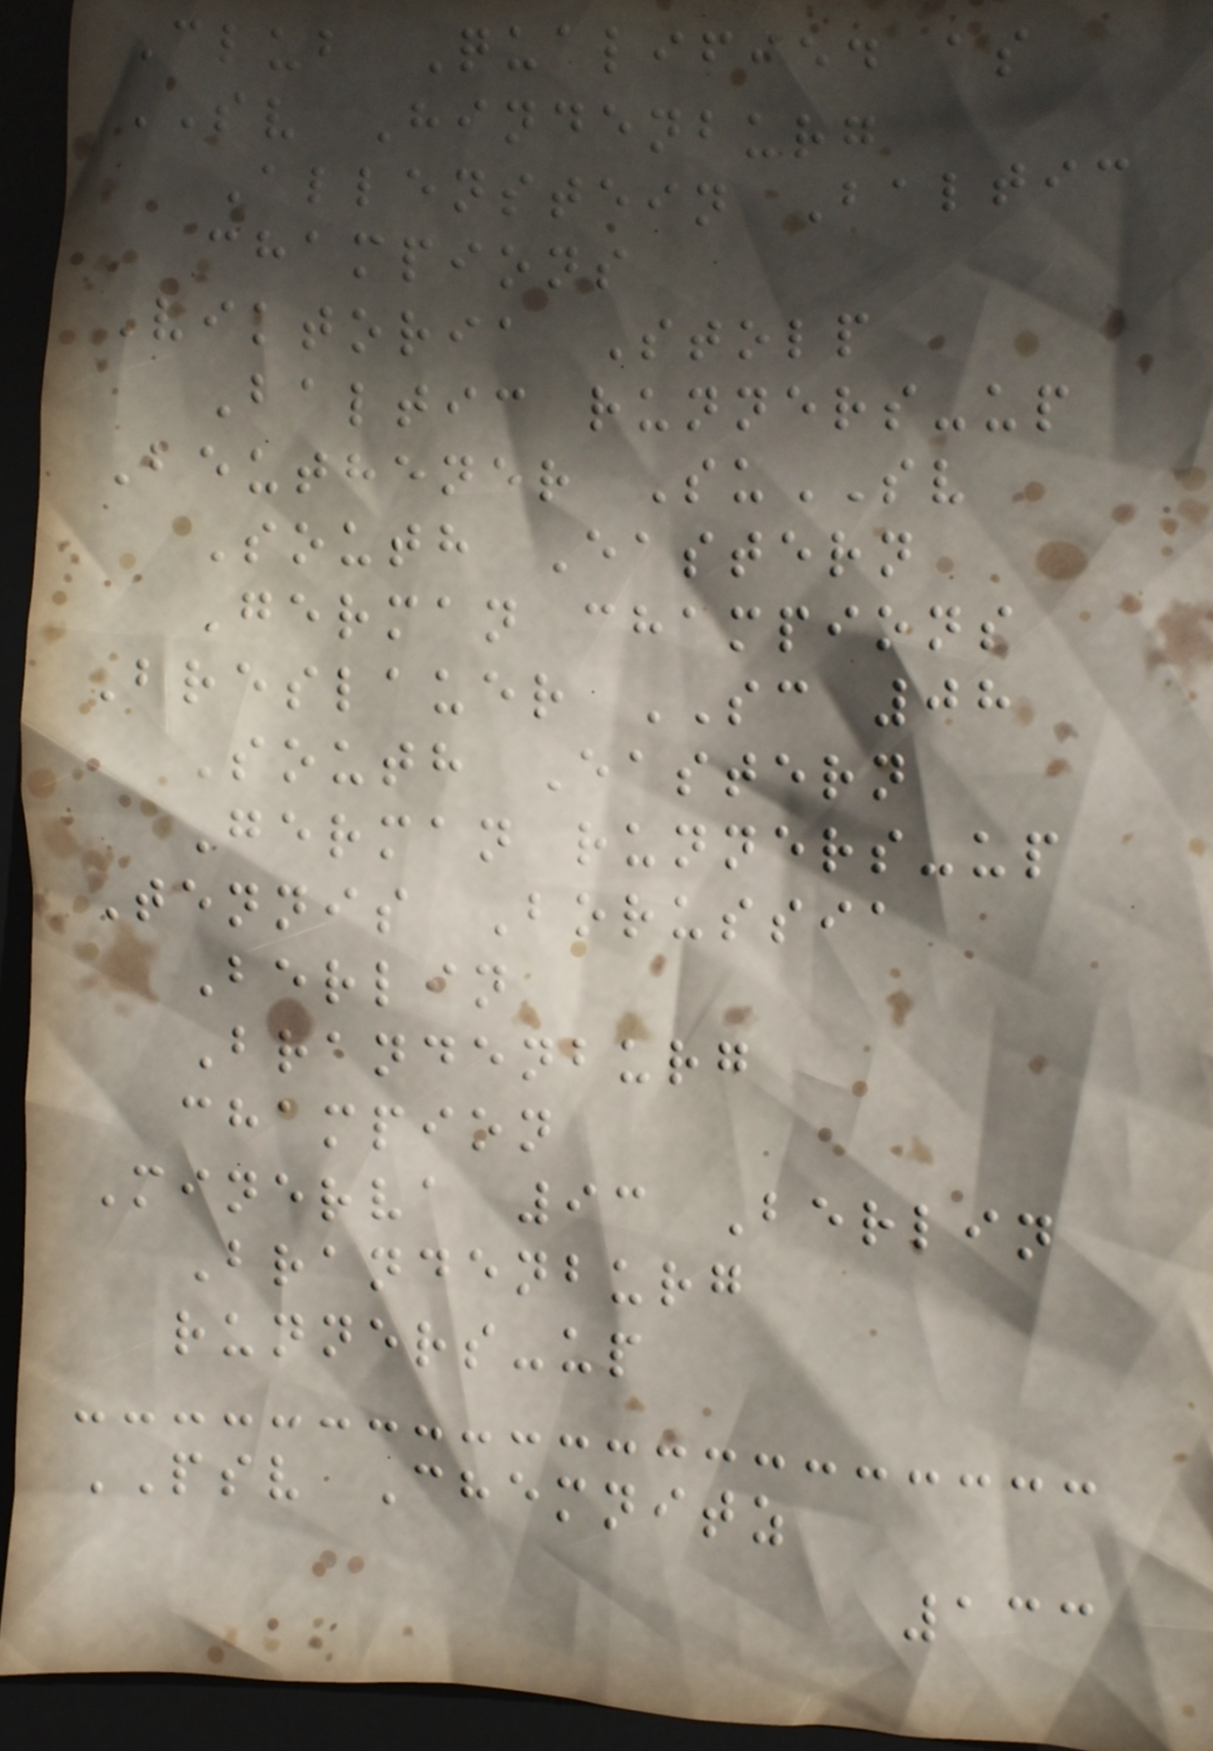Club Qualified as
SV Hindenburg
Allenstein Baltic
champions
Viktoria Stolp
Baltic runners-up
Beuthener SuSV
South Eastern
German champions
Breslauer SC 08
South Eastern
German runners-up
Tennis Borussia
Berlin
Brandenburg
champion
Minerva 93 Berlin
Brandenburg
runners-up
PSV Chemnitz
133
